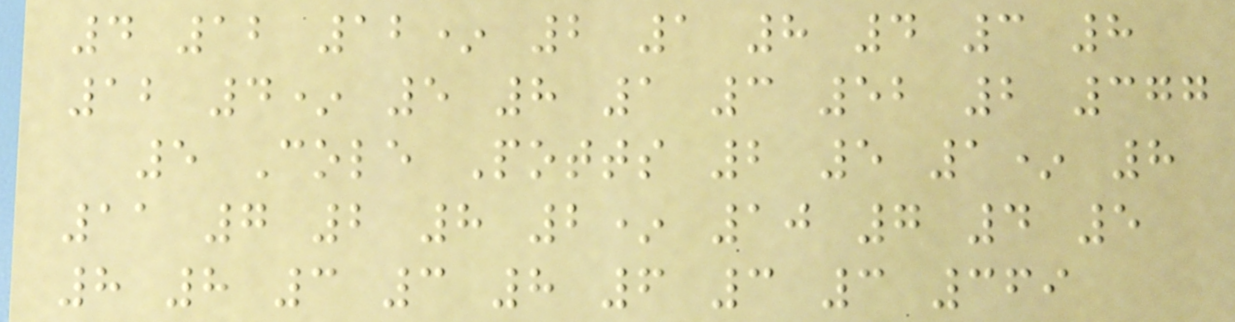4 12 12* 2 1 8 4 3 8
12 4* 5 8 1 3 52 2 377
5 Cole Potts 2 5 1* 8
11 7 2 8 2* 10 7 4 5
8 8 3 3 8 6 3 3 369
